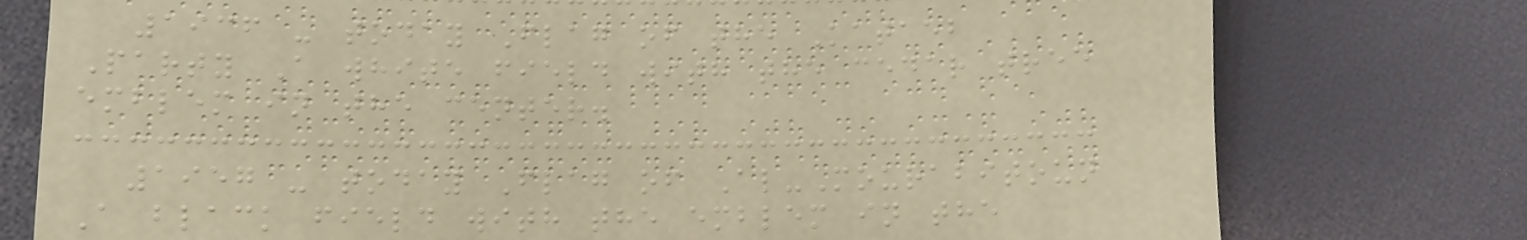1936 - today Flag of the Kataeb
Party A white field with the cedar tree
emblem in the center.
1957 - today Flag of Al-Mourabitoun
A black field with the emblem in the
